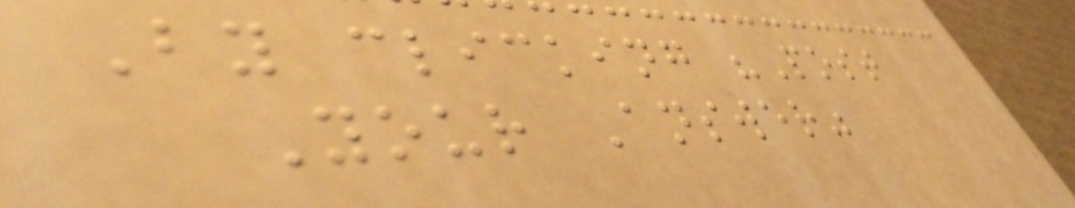By clicking "Post
Your Answer"
